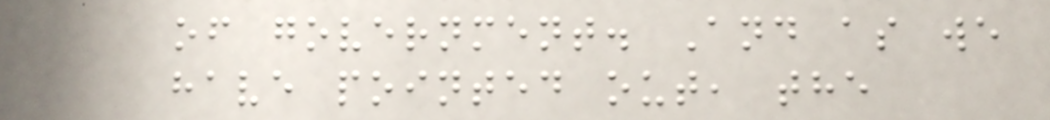of government. And as we
have pointed out, the
